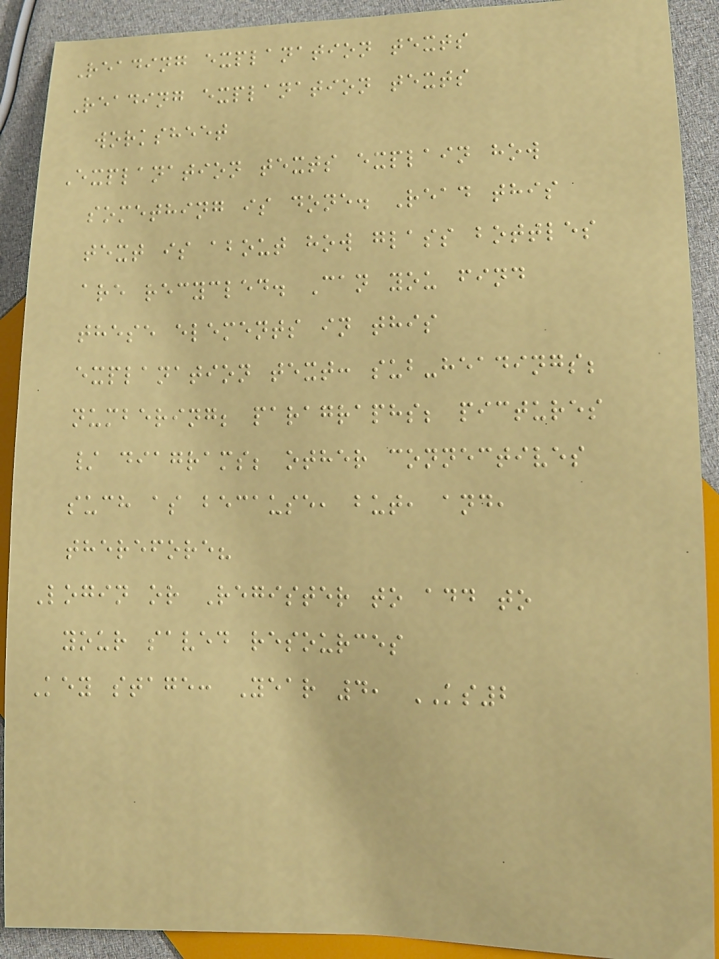Reading explanation texts
Reading explanation texts
worksheet
Explanation texts explain how
something is done. Read this
text is about how glass bottles
are recycled. Can you find
these elements in this
explanation text: sub-headings;
numbering; paragraphs; pictures
/ diagrams; other connectives
such as because, but, and,
therefore?
Login or Register to add to
your saved resources
Key stage: Year 4, KS2
